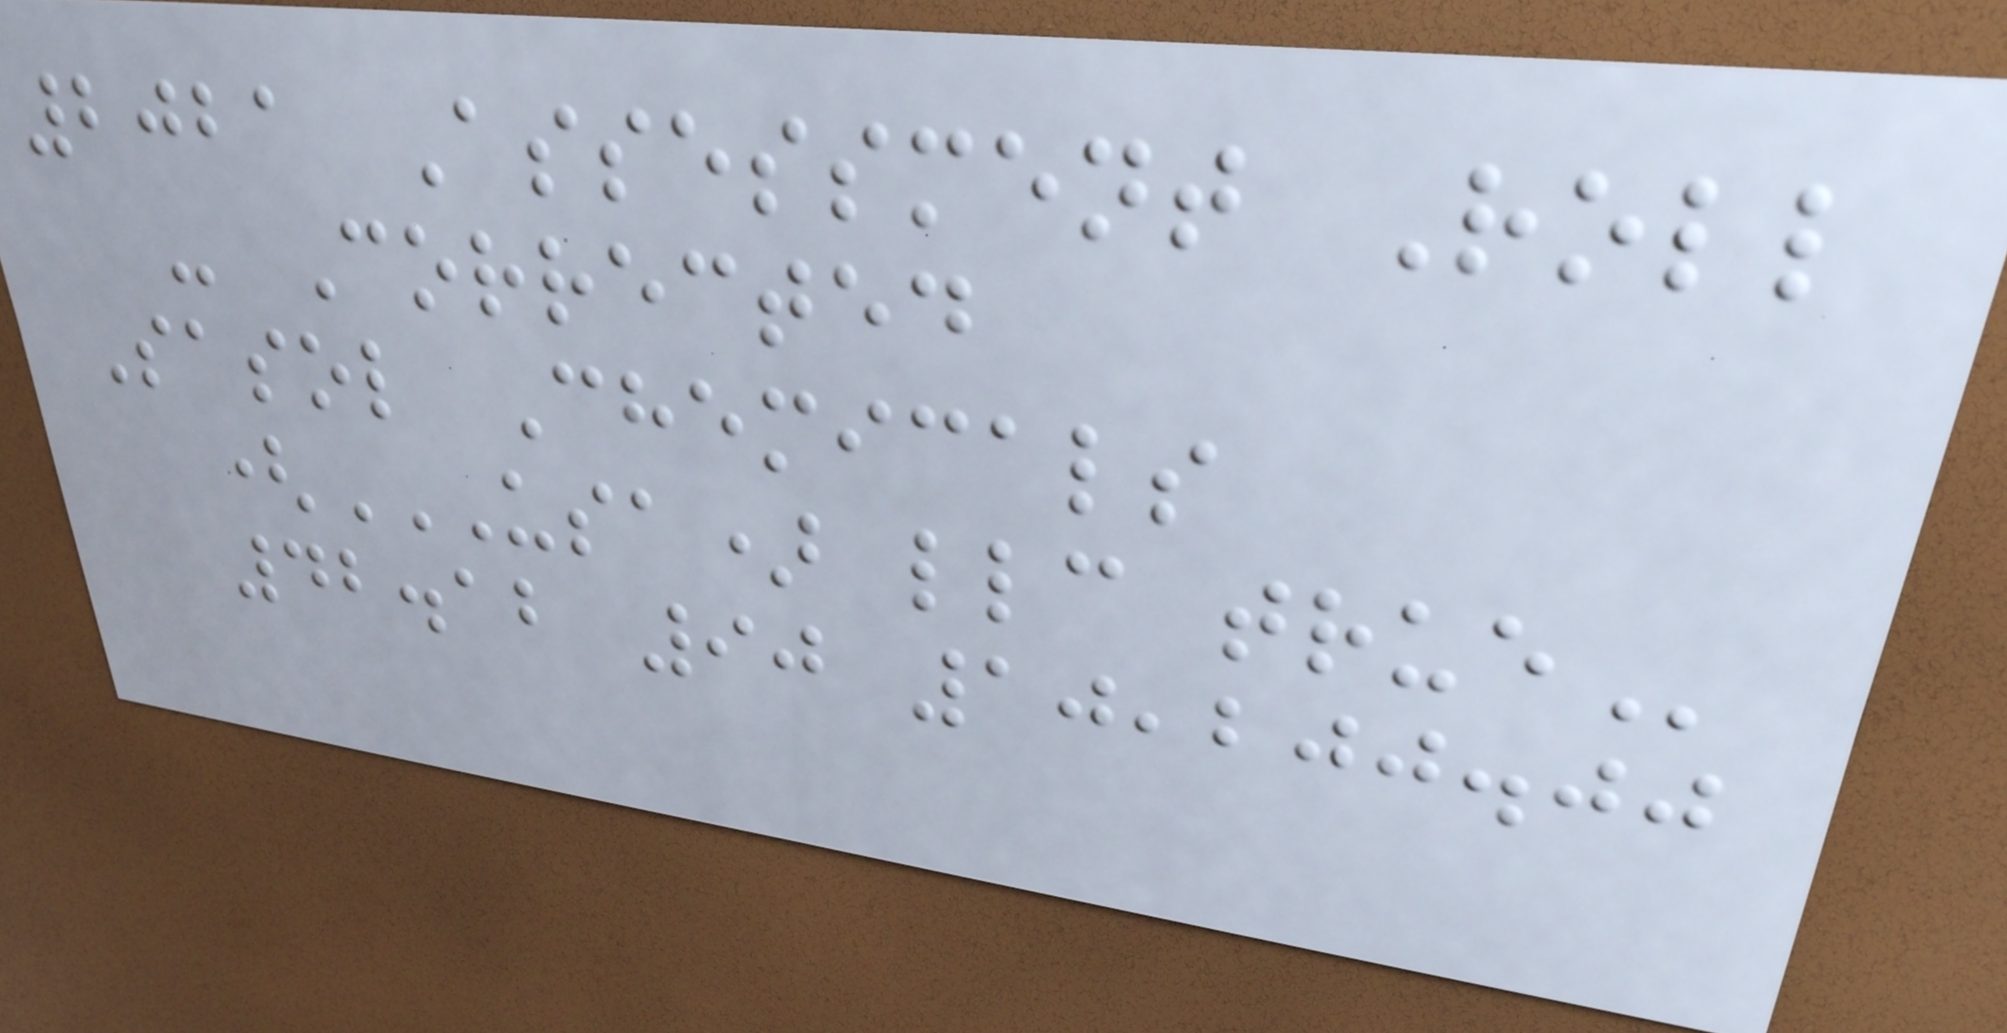2021 Assessment Roll
- Corrected
Sasol Chemicals
(USA) LLC TRUE
42.12 90 10,200.00
